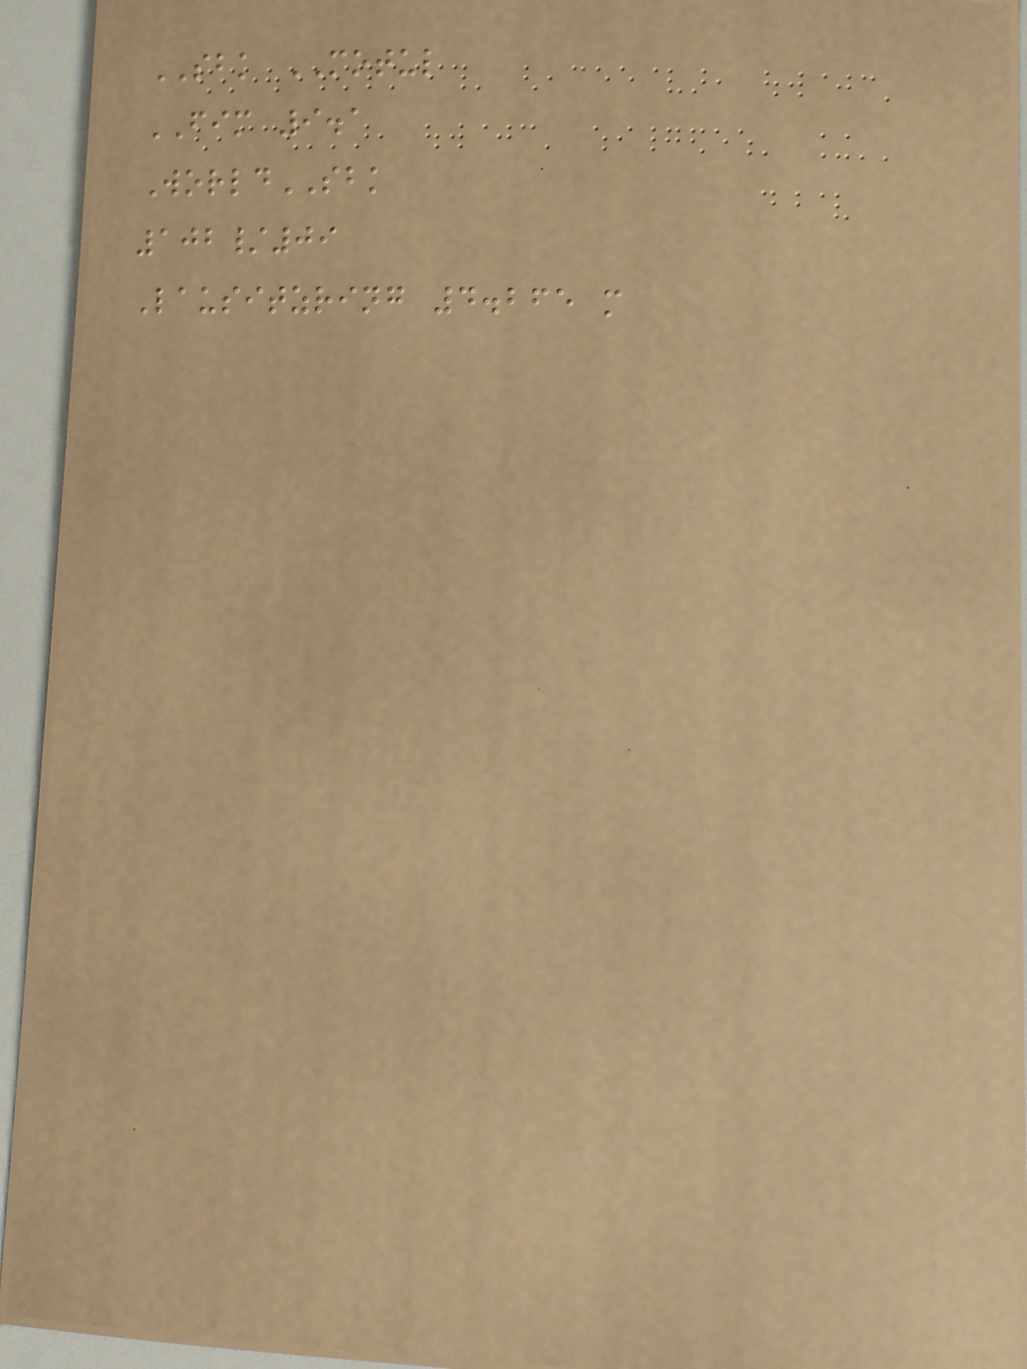SBK MOTUL
FIM 9.1
WorldSBK
102/09
Lausitzring 4.265 m
